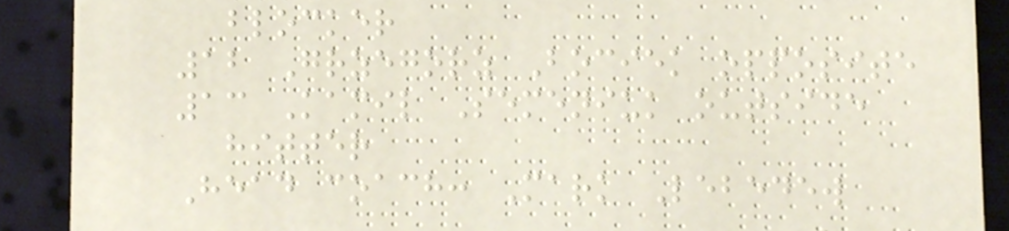blocker
12 Grzegorz Bociek opposite
13 Kamil Semeniuk outside
hitter
Head coach: Mark Lebedew
